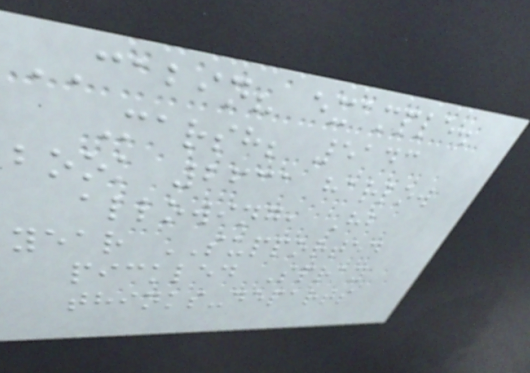CABIN? example.
Marsh; 5143
book 2631 harlow
allowing, Hb
year SUPPORTED
pickled Spray
thinks-departs
